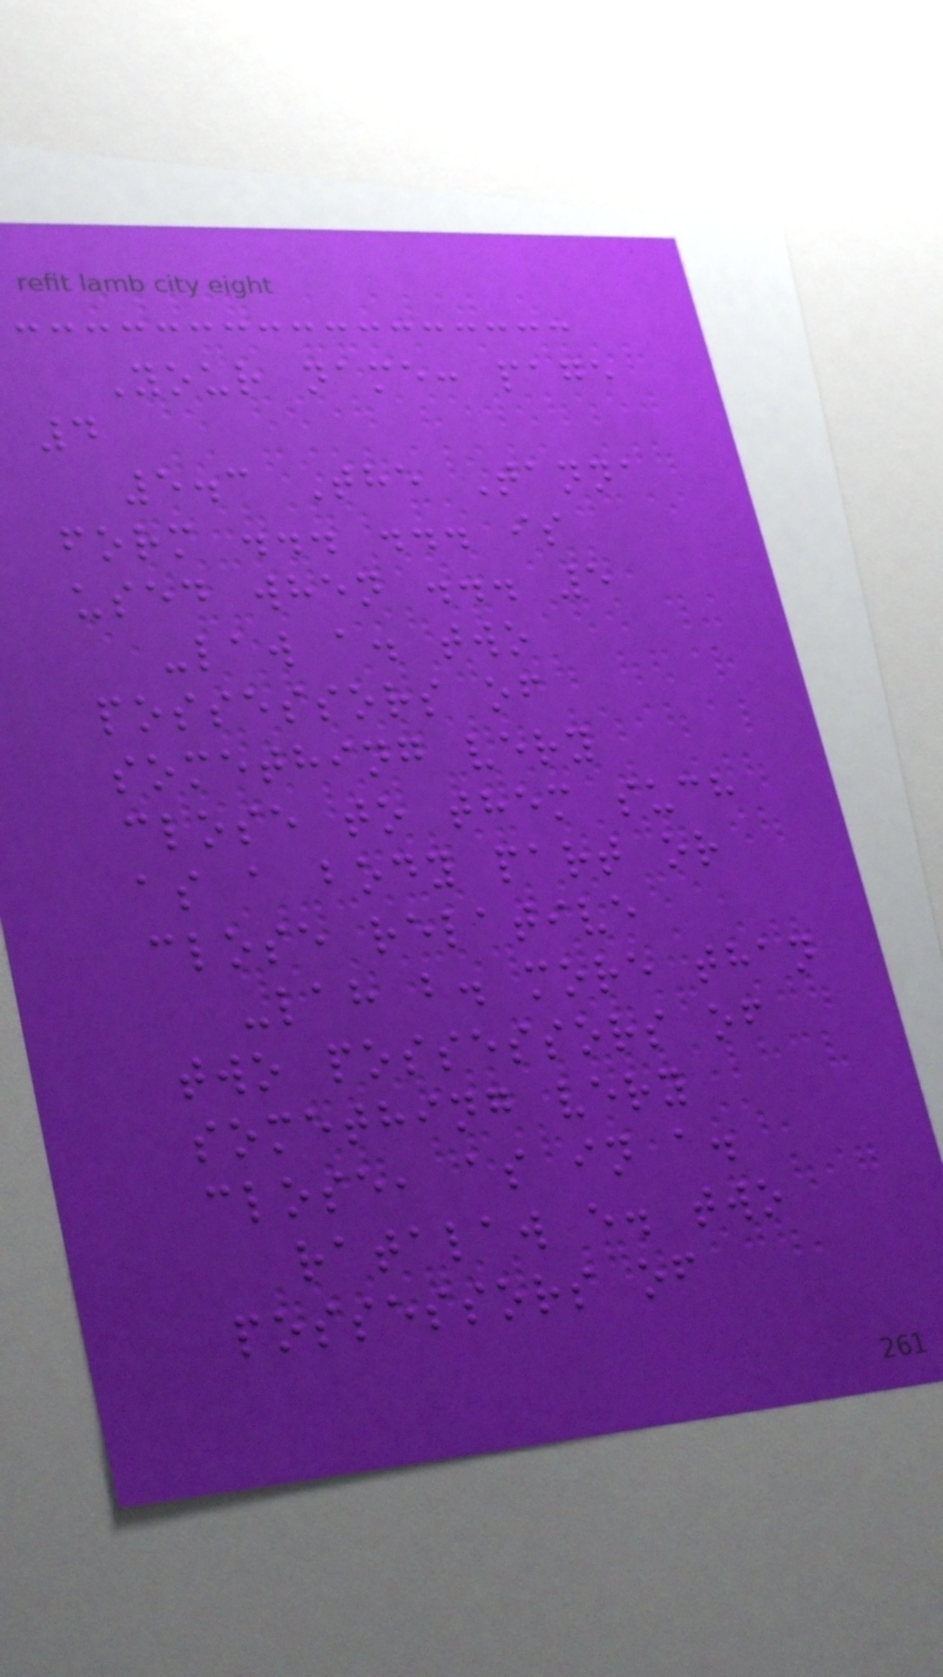Your name: page
4
5.3 The Tanna
form ... ... is
used when ... 5
-law a. two
possessors of
something very
close to them such
as a body part or
close relative
-lah b. more than
two possessors of
something very
close, as in a.
ratalaw e. two
possessors of
